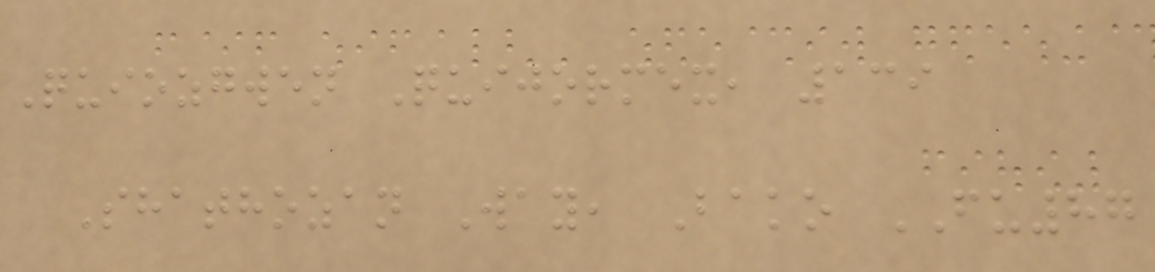Quiozgwen Quijormex, 139
Shathozan Way, Bako FU87
